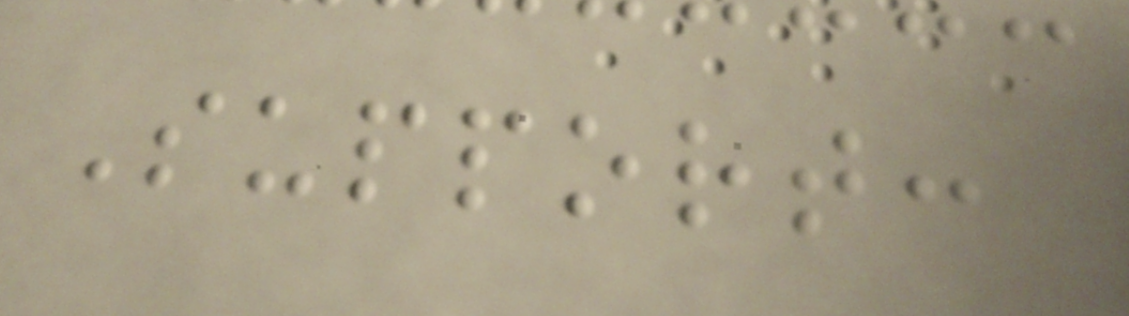Support:
